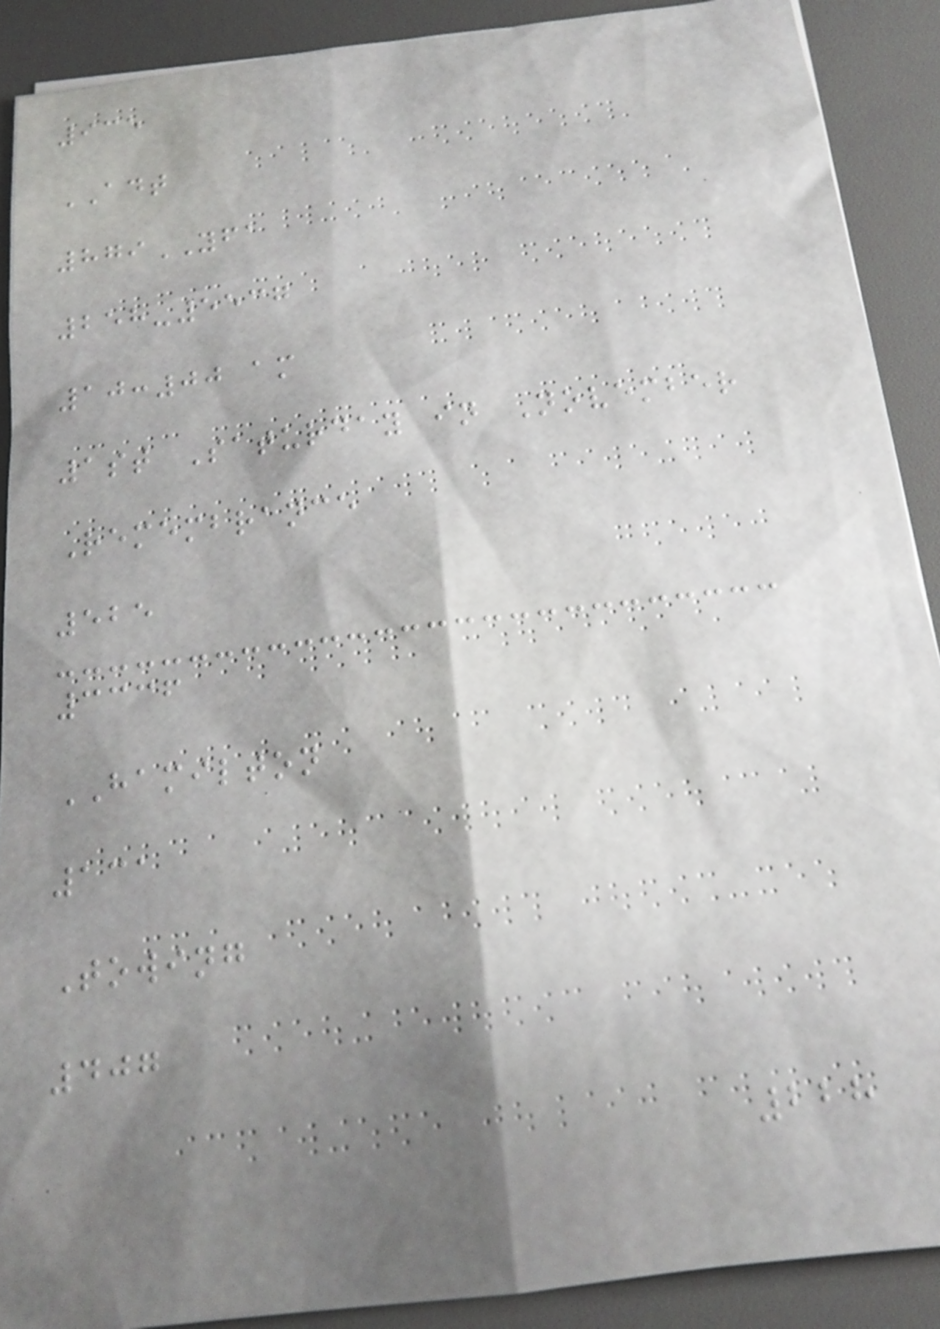935
ADT
879YFA
258-5537
10:00 am
1st Saturday in November
Remembrance
525
3336
HAMILTON
131
Towing
407
228
